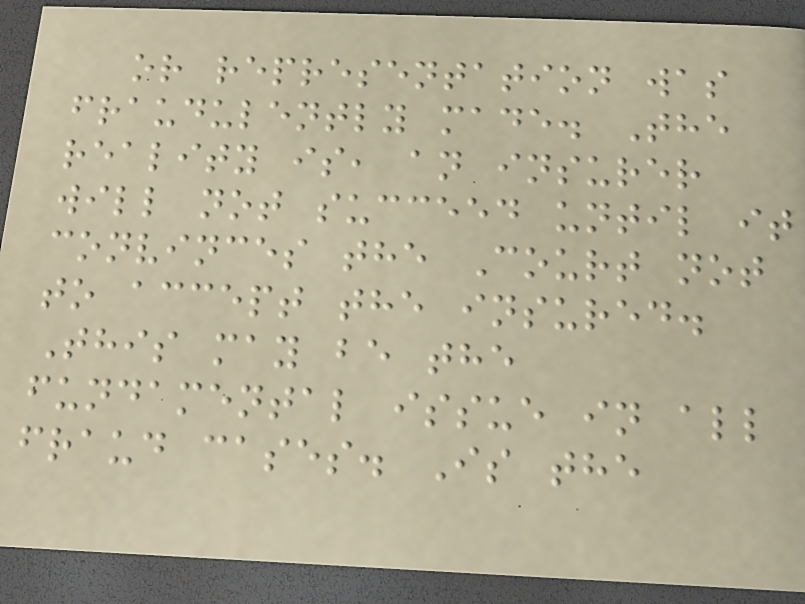or representation was
fraudulently made. The
reality is, an insurer
will not succeed until it
convinces the Court not
to accept the insured.
This may be the
fundamental issue in all
fraud cases. Is the
